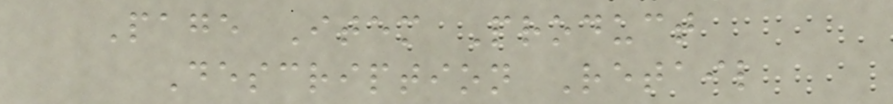Page Item Product
Description Retail
